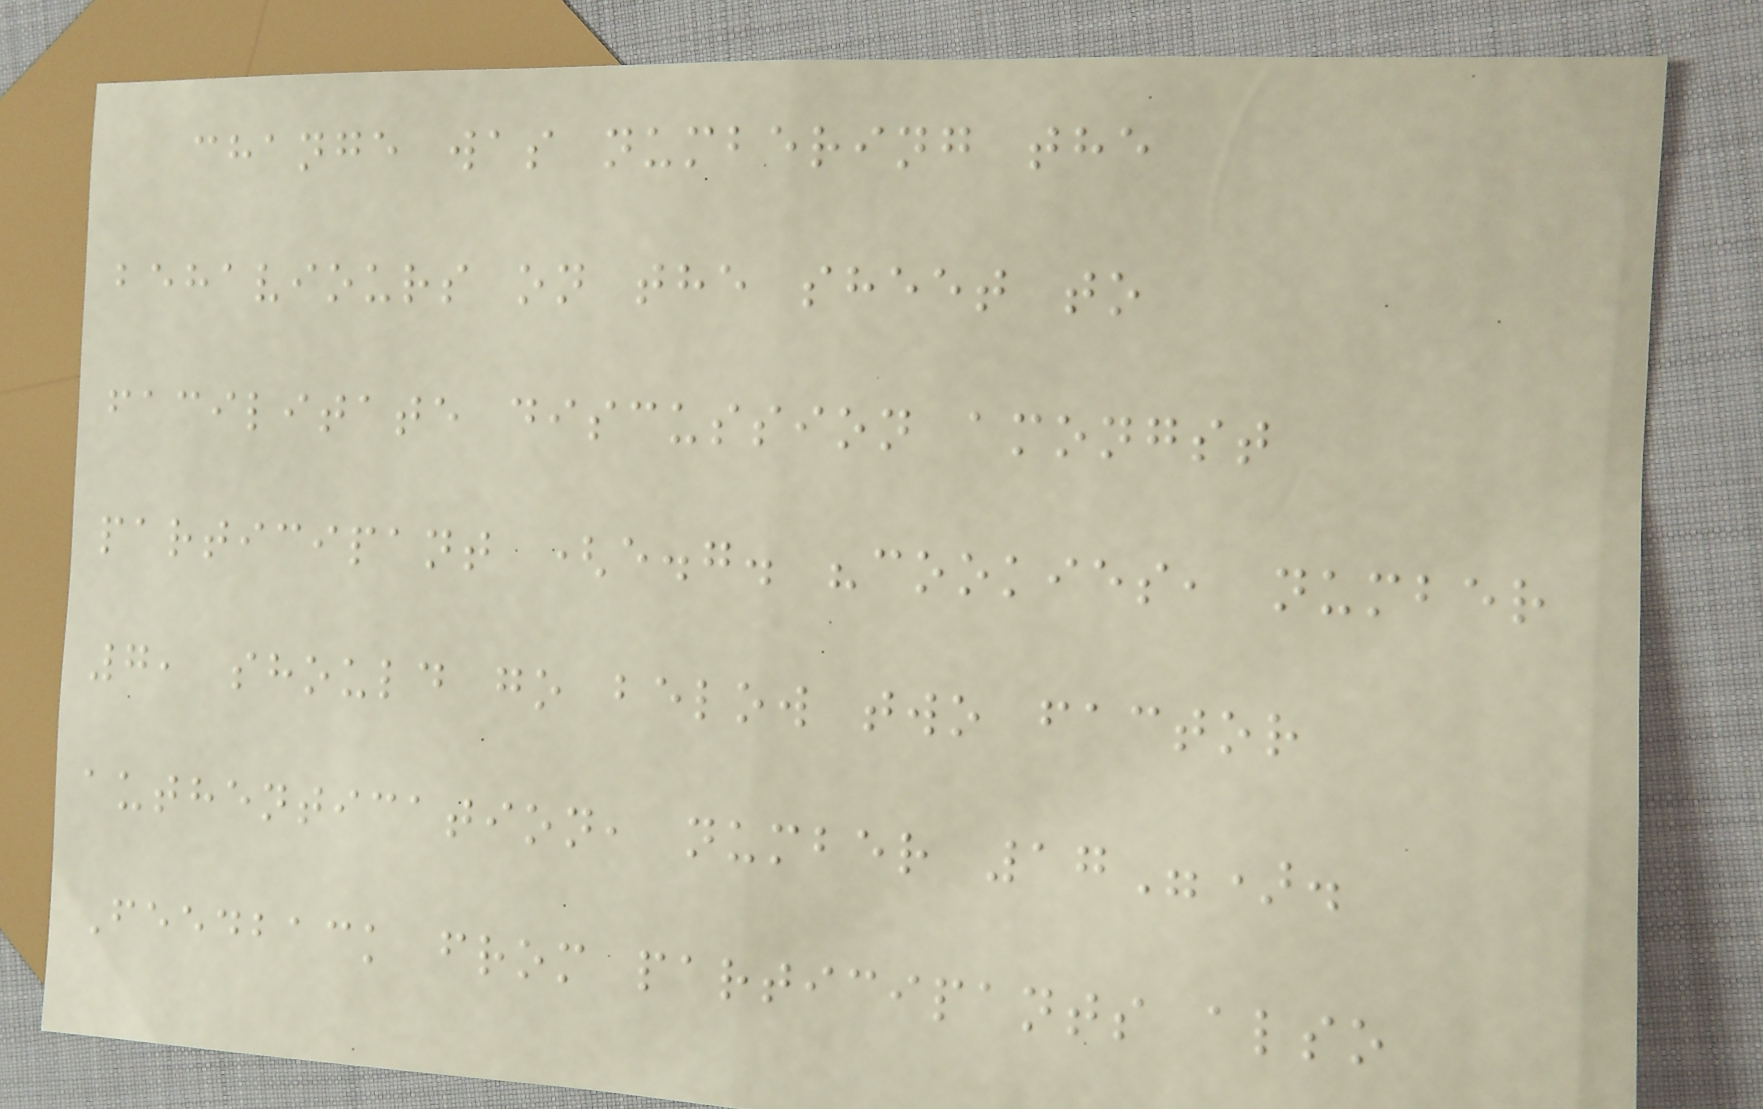change was numbering the
behaviours on the sheet to
facilitate discussion amongst
participant (e.g. "cookies, number
7, should go below two factor
authentication, number 17").
Feedback from participants also
